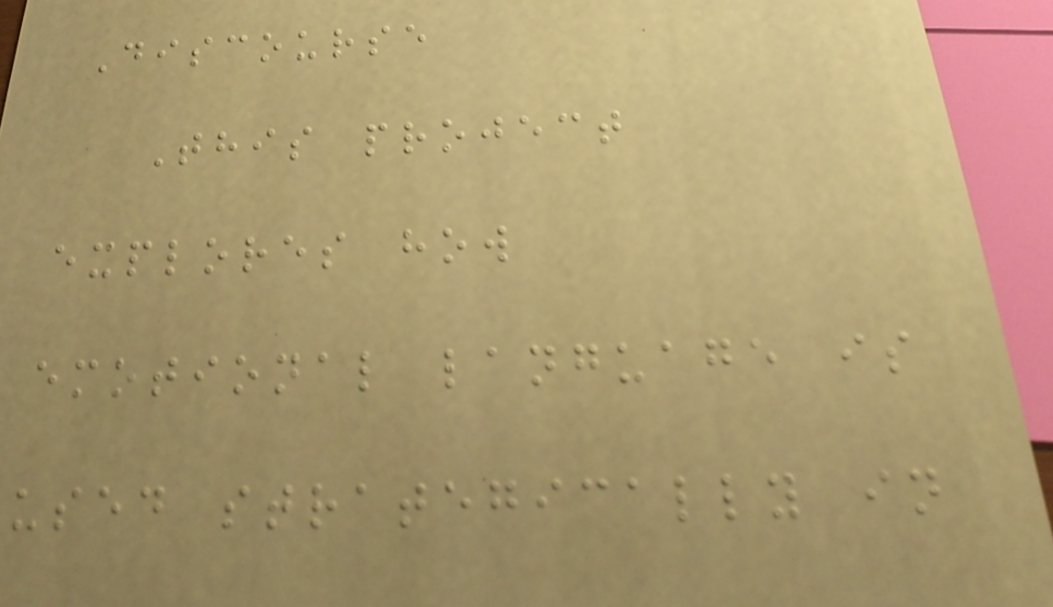Discourse
This project
explores how
emotional language is
used strategically in
